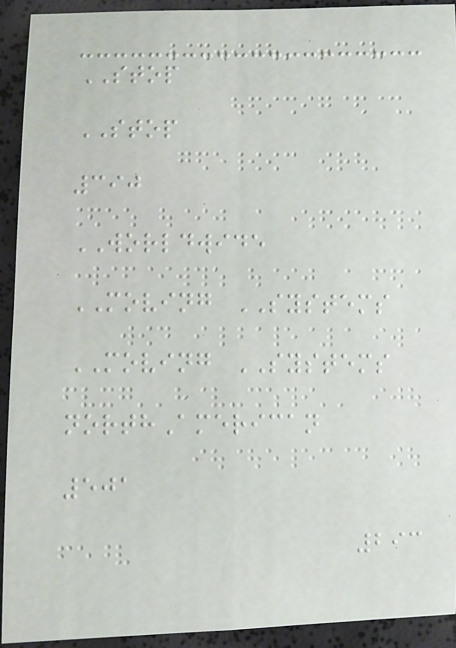STOP
STOP
390
WORLDWIDE
MOVING SYSTEMS
MOVING SYSTEMS
northAmerican
501
293
